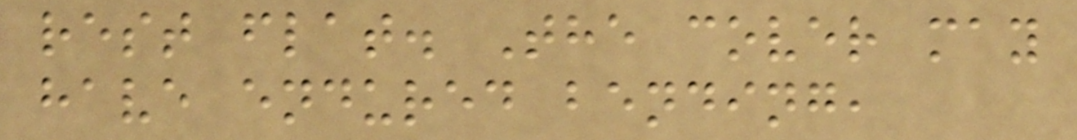rest flat. The cover may
have endured bending,
